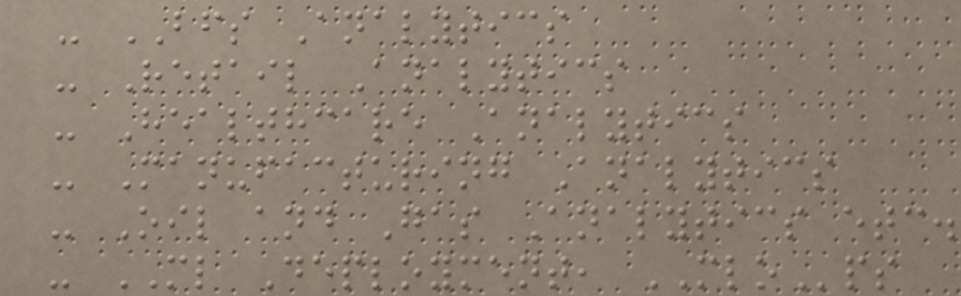- BFS Analytics
- Retail Analytics
- Healthcare Analytics
- Manufacturing Analytics
- Oil and Gas Analytics etc.
- ML Deployment, MLOps
